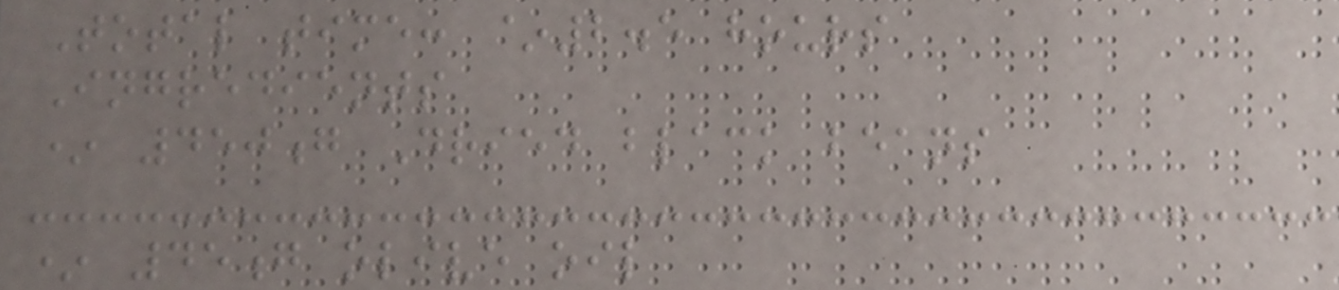Total time: ~2.5 hours
Ingredients
* 450g Dried black beans
* 45g olive oil
